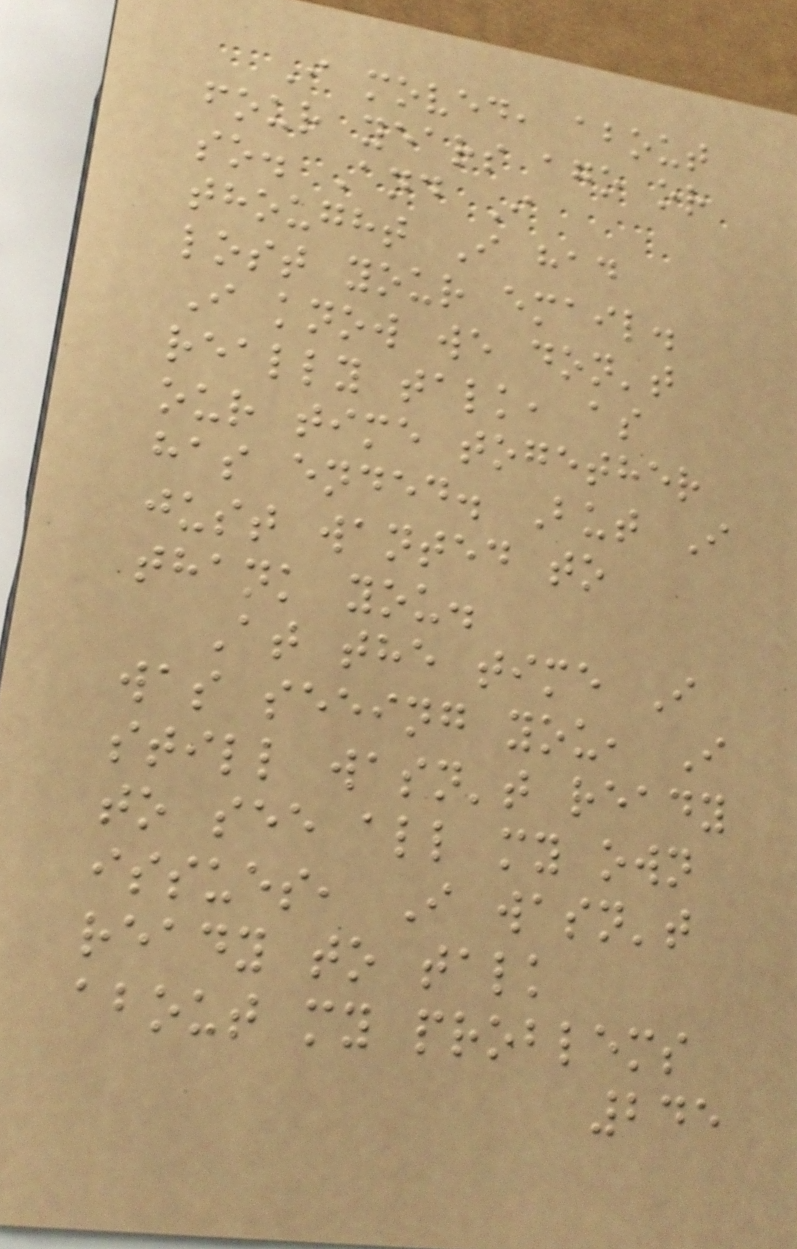I moved, about
four years ago or
so. And I
thought I had
lost your email.
I know we don't
really talk, as
our time together
has ended. But I
just wanted to
thank you.
At the time I
was seeing you, I
still wasn't ready
to see all my own
issues, I wasn't
ready to talk
about my problems
245
